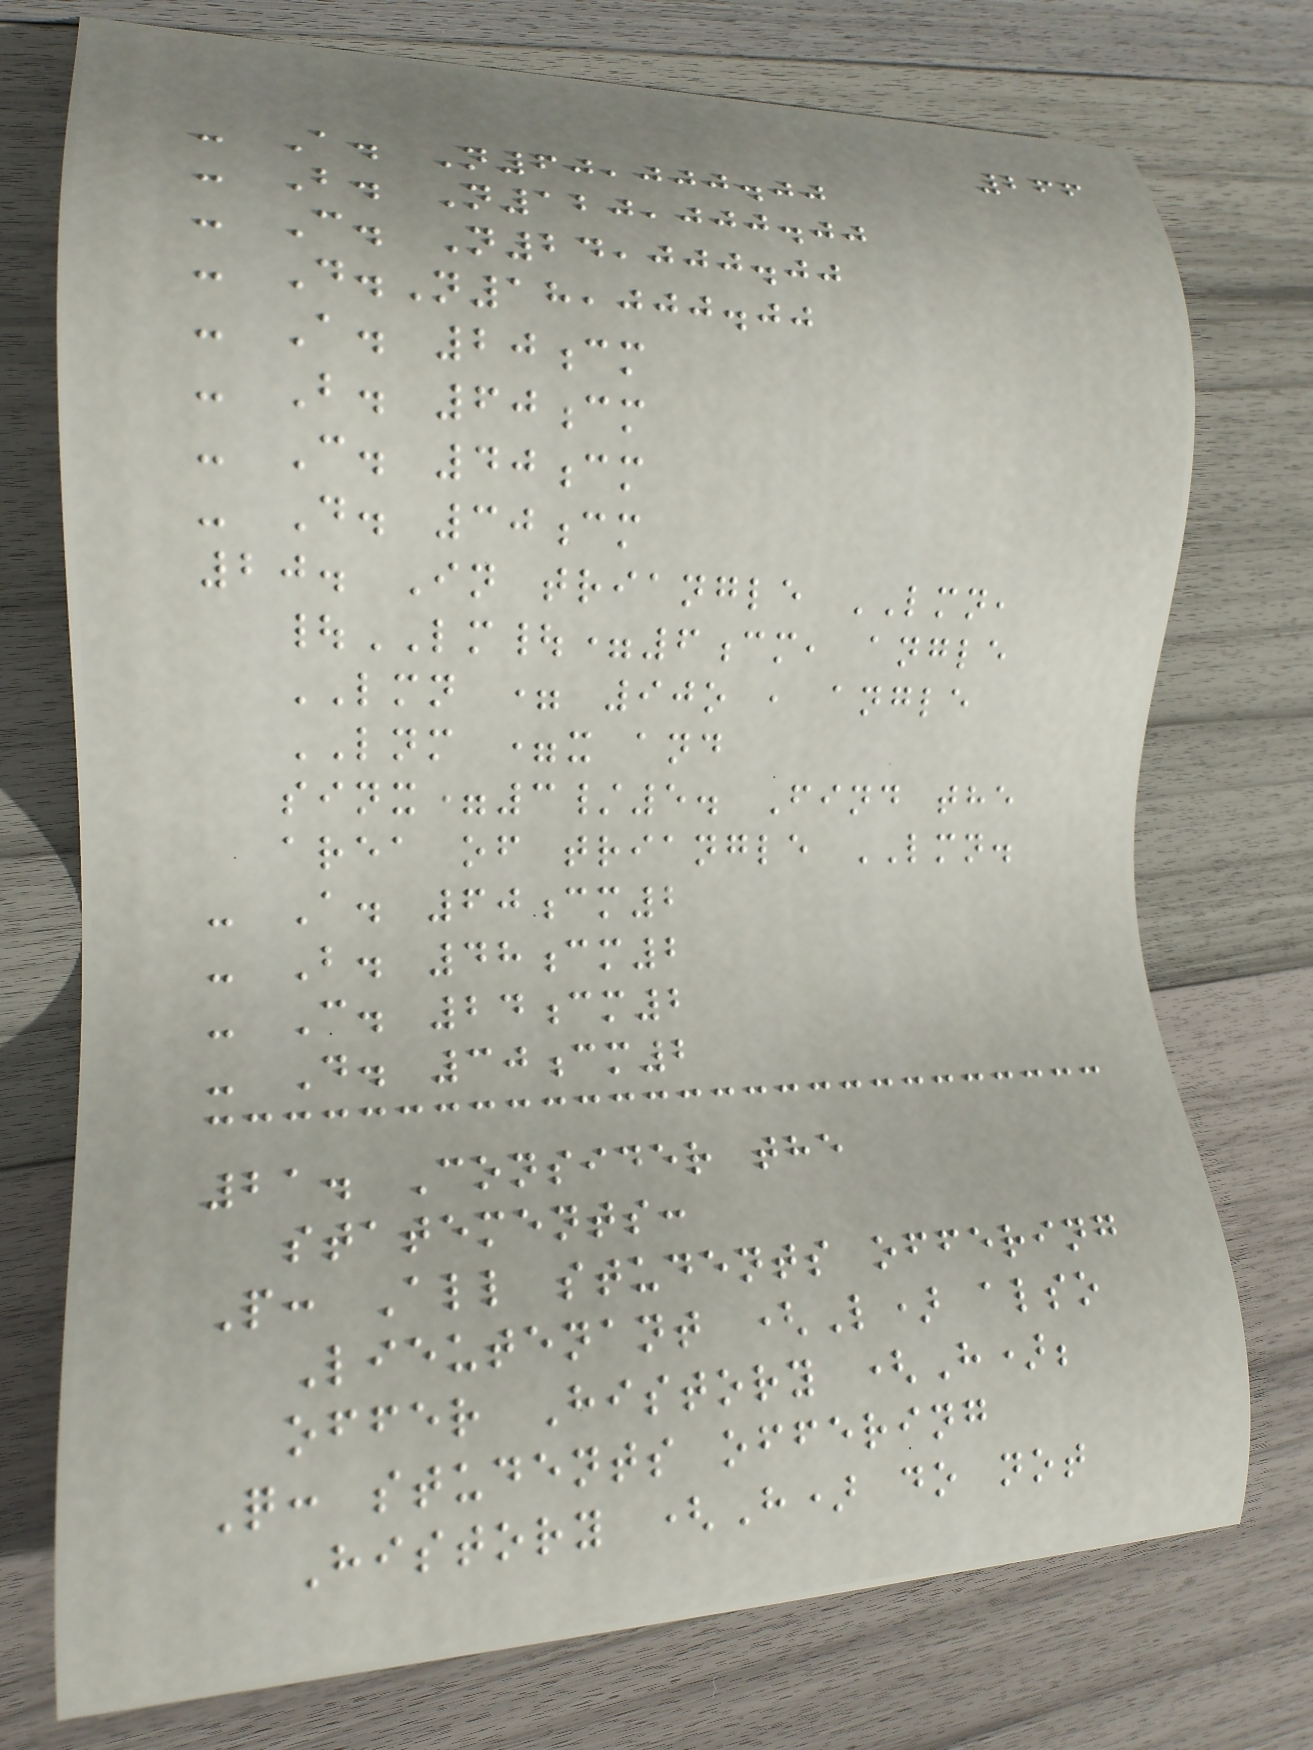266
- A. N60,000.00
- B. N120,000.00
- C. N24,000.00
- D.N18,000.00
- A. 20cm
- B. 60cm
- C. 40cm
- D. 30cm
20. In triangle LMN,
|LM|=6cm, angle
LMN = 90o , angle
LNM =x and
sinx=3/5. Find the
area of triangle LMN.
- A. 60cm2
- B. 48cm2
- C. 24cm2
- D. 30cm2
21. Consider the
statements:
P: All students offering
Lieutenant (L) also
offer History (H);
Q: students offering
History (H) do not
